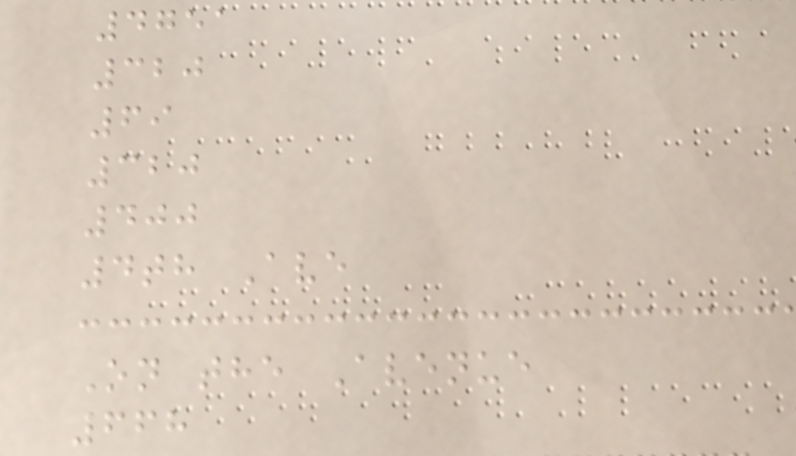4751
320
69
320
400
4th Ave
On the Avenue
668
